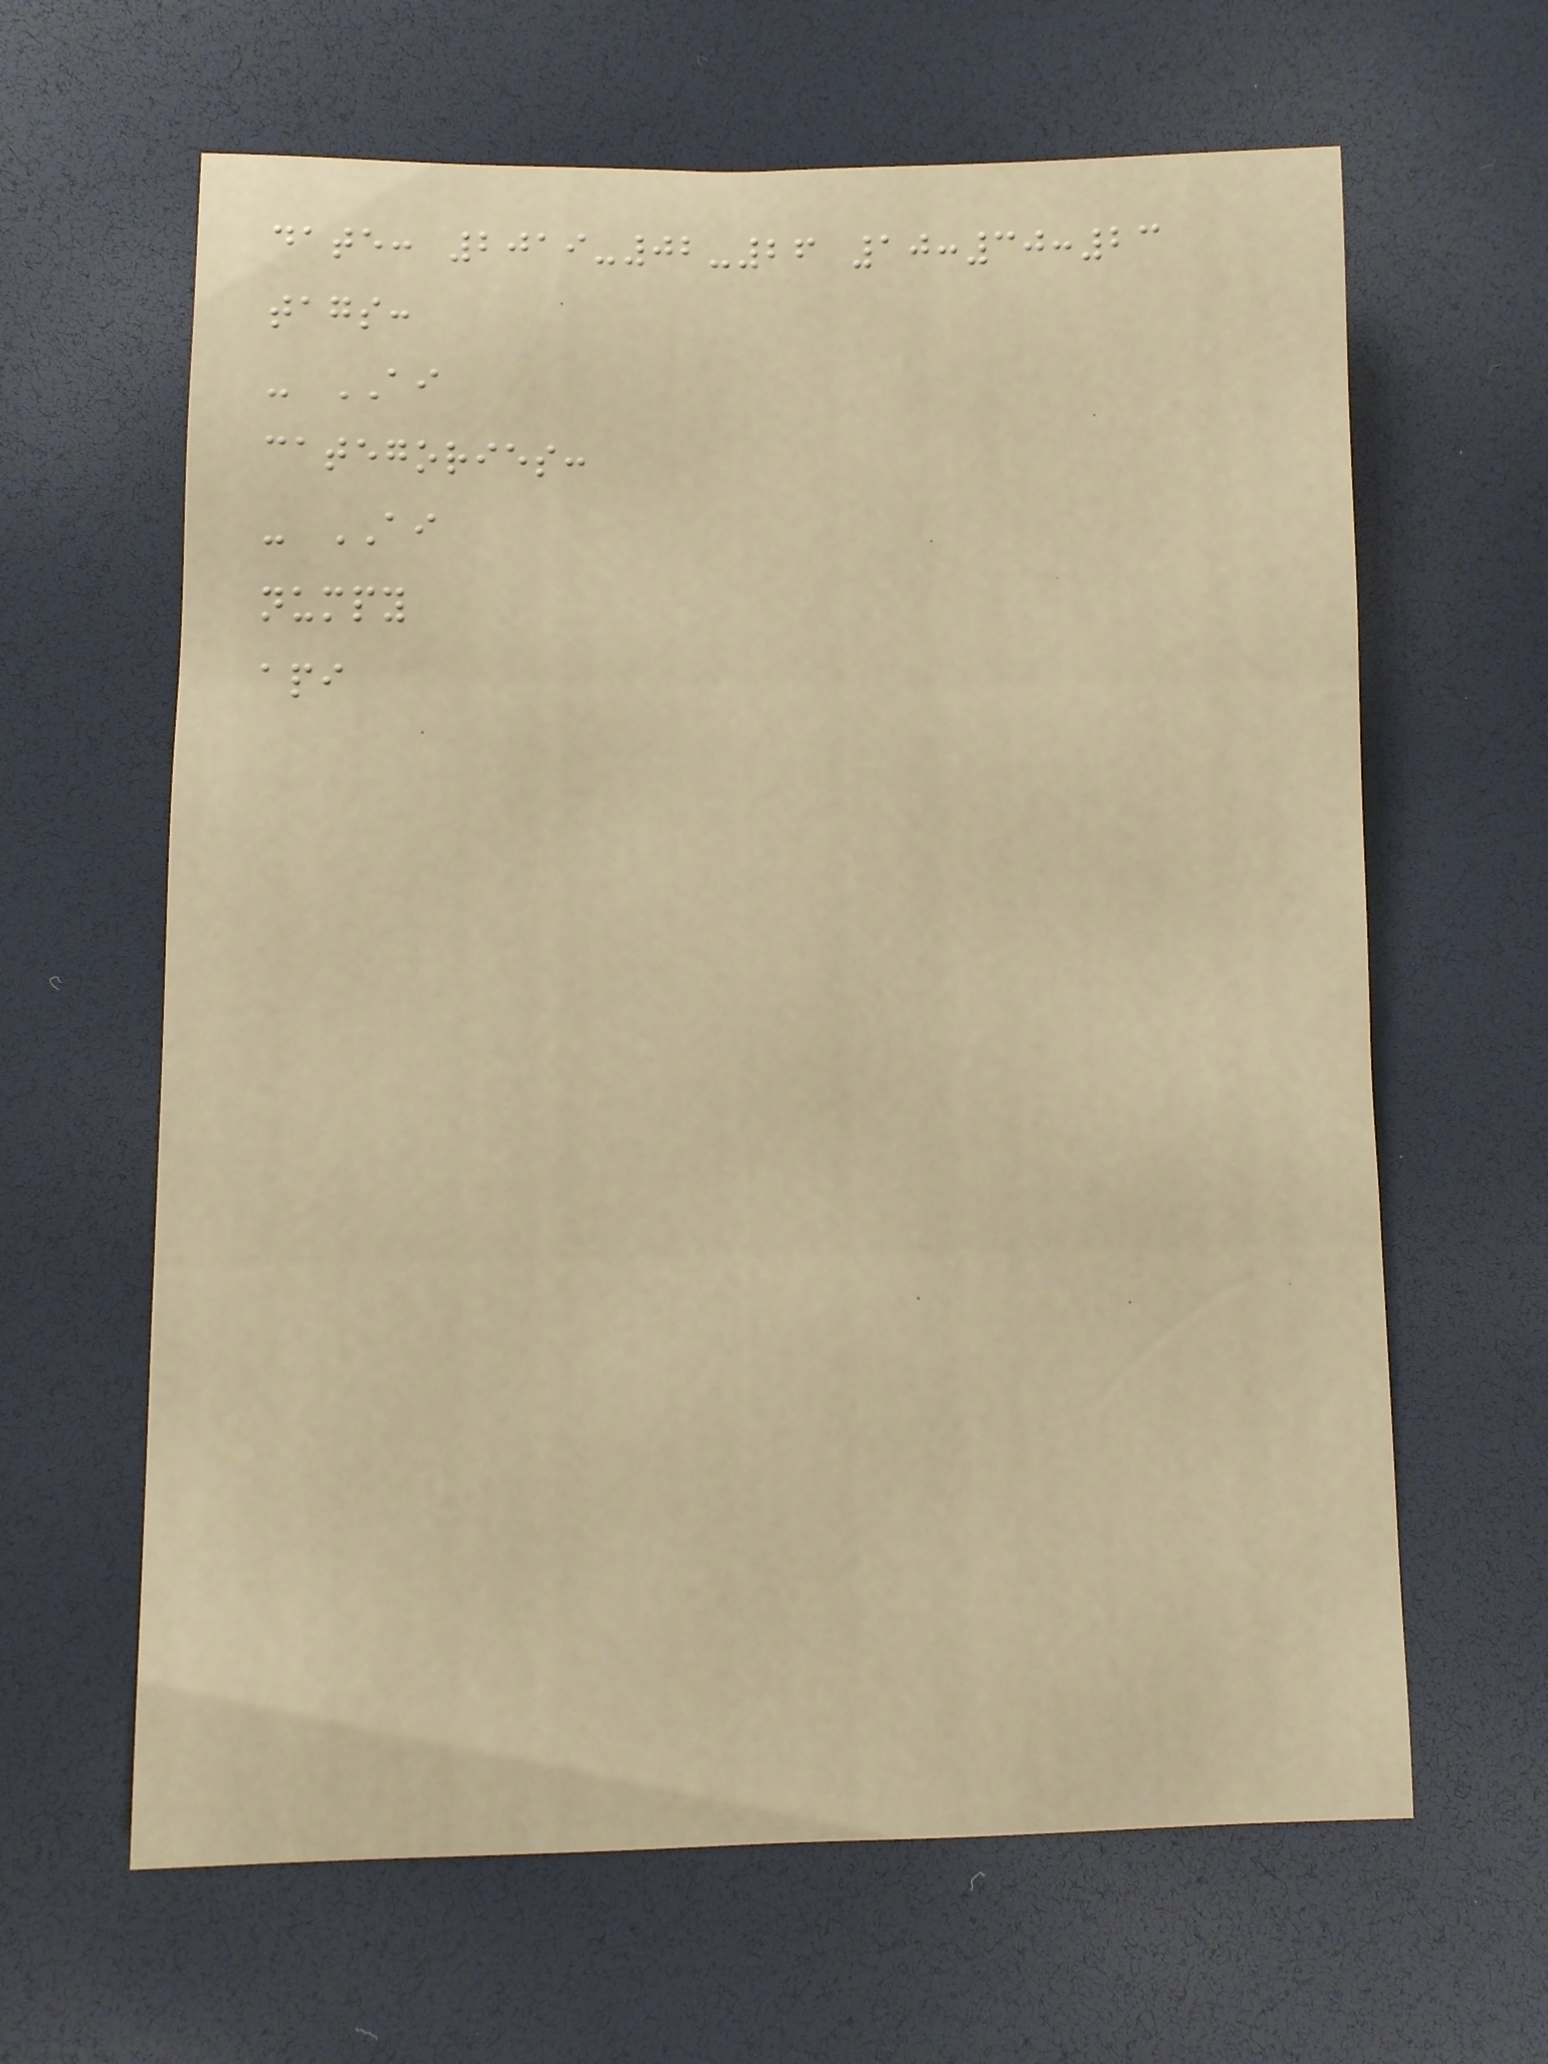date: 2019-02-26 10:30:23
tags:
- AI
categories:
- AI
numpy
api
